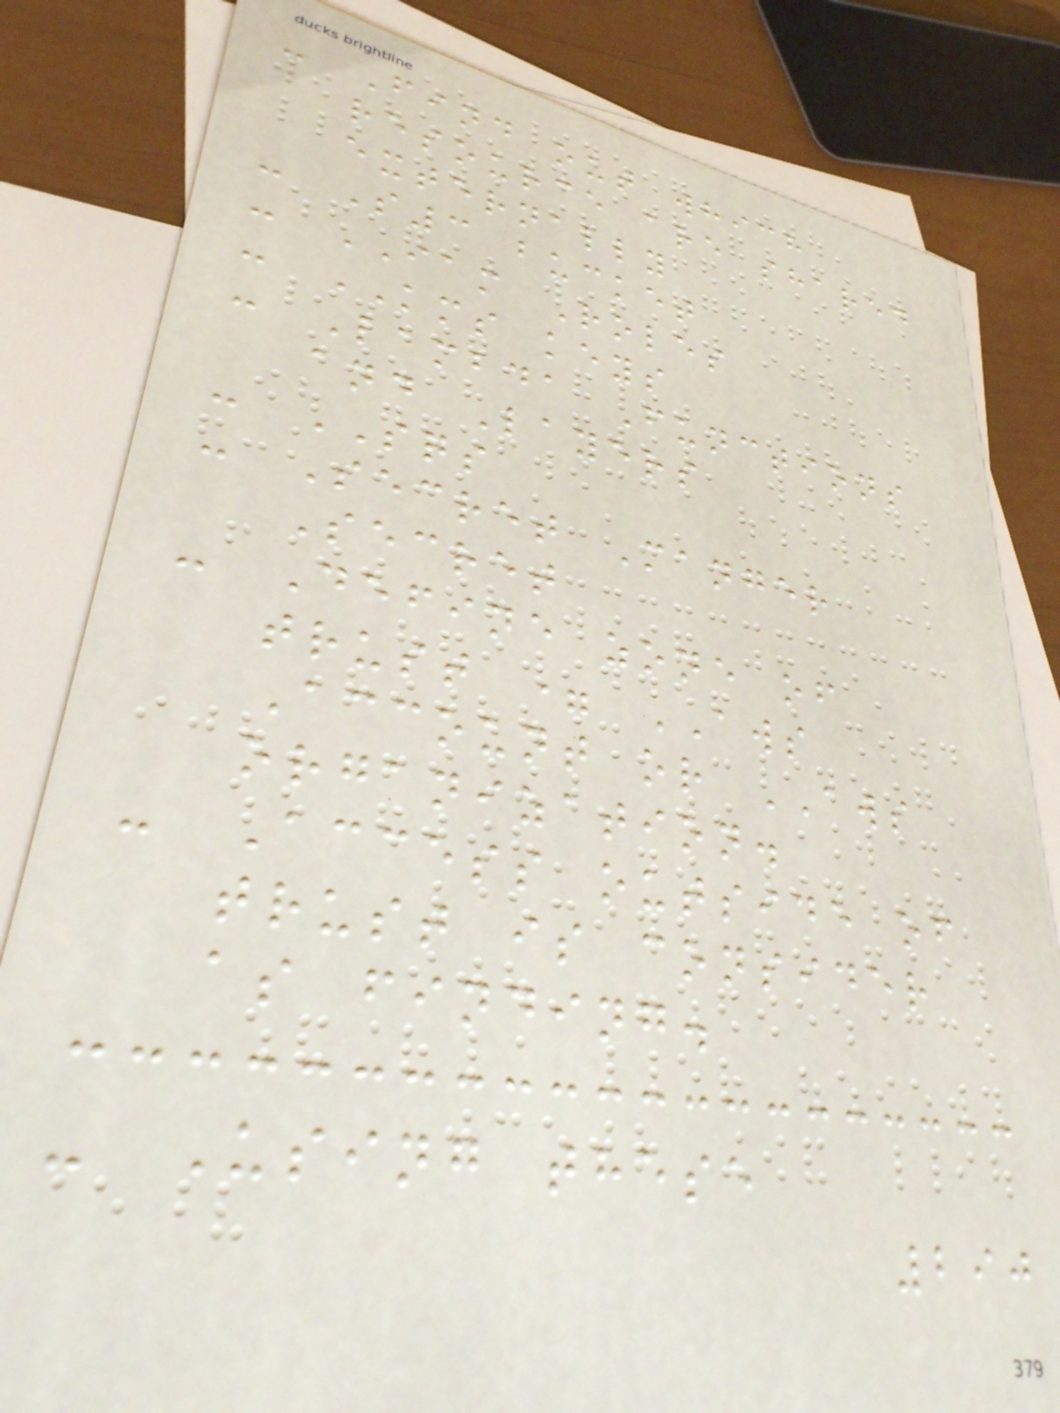- Find out which
resource are shared
externally
- S3 bucket
- IAM Roles
- KMS keys
- Lambda Functions
and Layers
- SQS
- Secret Manger
Secret
- Define zone of
trust = AWS
Account or AWS
organization.
- Access outside of
trust is consider
as finding.
- Using these
290
